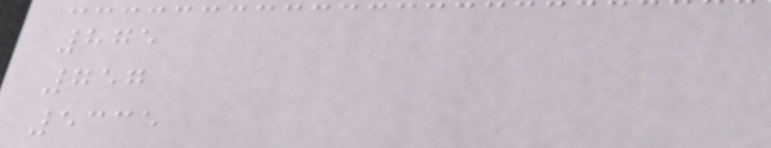875
757
5335
